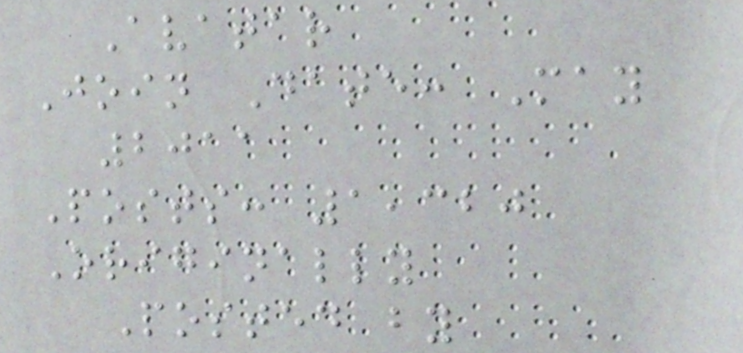Avatar
Join Date: May
2011
Posts: 1,320
Originally
Posted by
